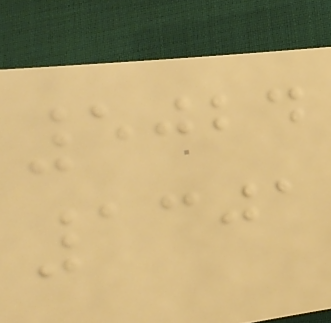5024
1301
